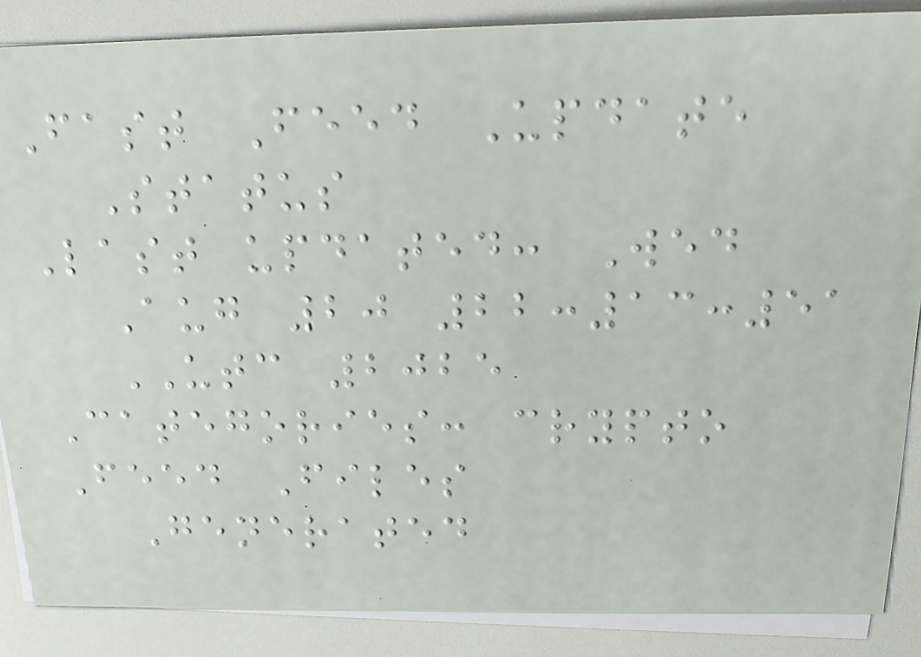Fast Feed Update
Status
Last updated: Wed
Aug 20 22:13:51
UTC 2025
Categories: crypto
Feed Files
Generated
